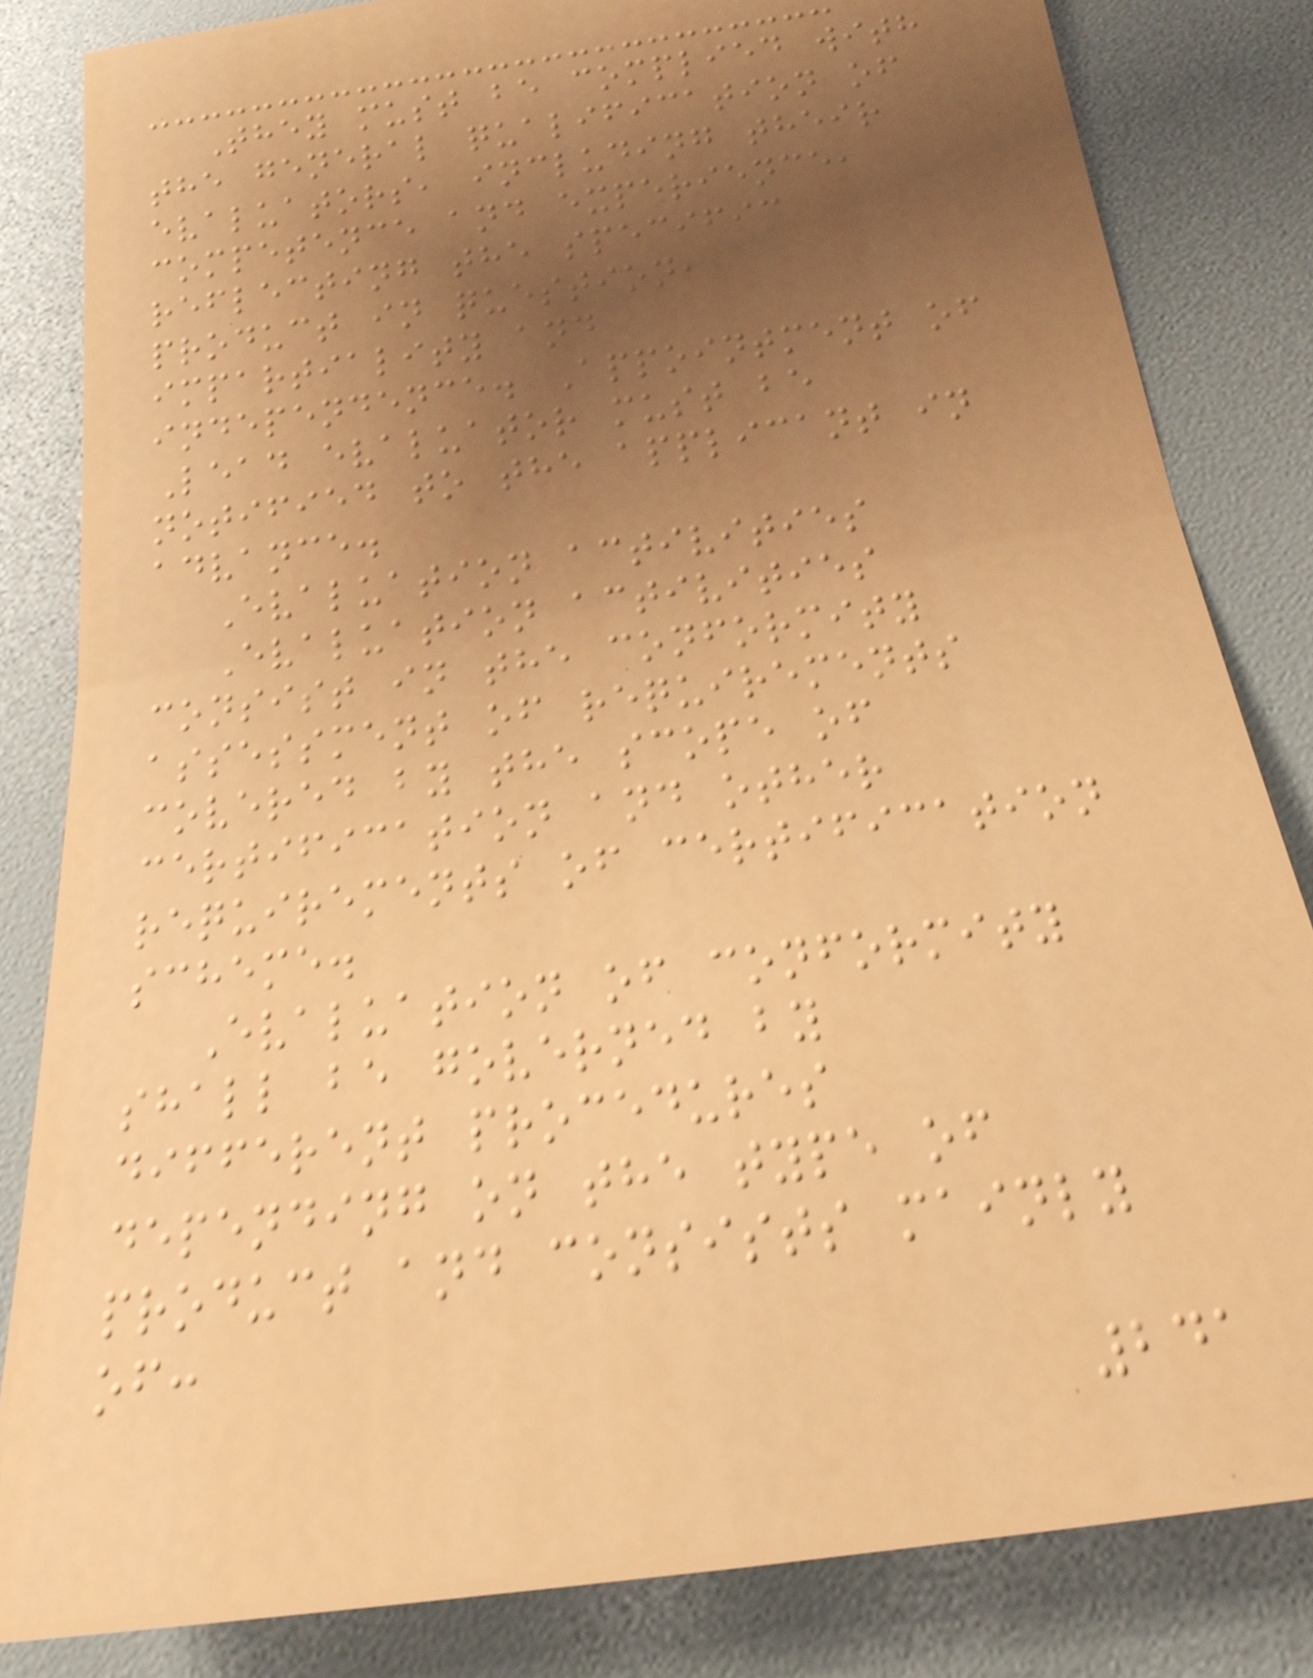They must be complied with
the general qualification of
evaluators, including their
competence and experience,
reflecting the specific
product in question,
impartiality and
independence. Appointment of
Lead evaluator must be
notified to the applicant in
advance.
Evaluation activities
Evaluation activities
consist in the conformity
assessment of requirements
covered by the scope of
certification and other
requirements of certification
scheme.
Evaluation of conformity
shall be governed by
different procedures
depending on the type of
product and consists mainly
of:
241
